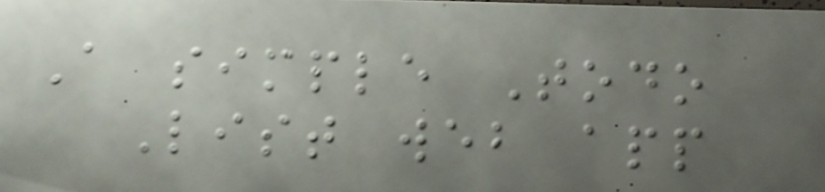A simple Todo
List web app
